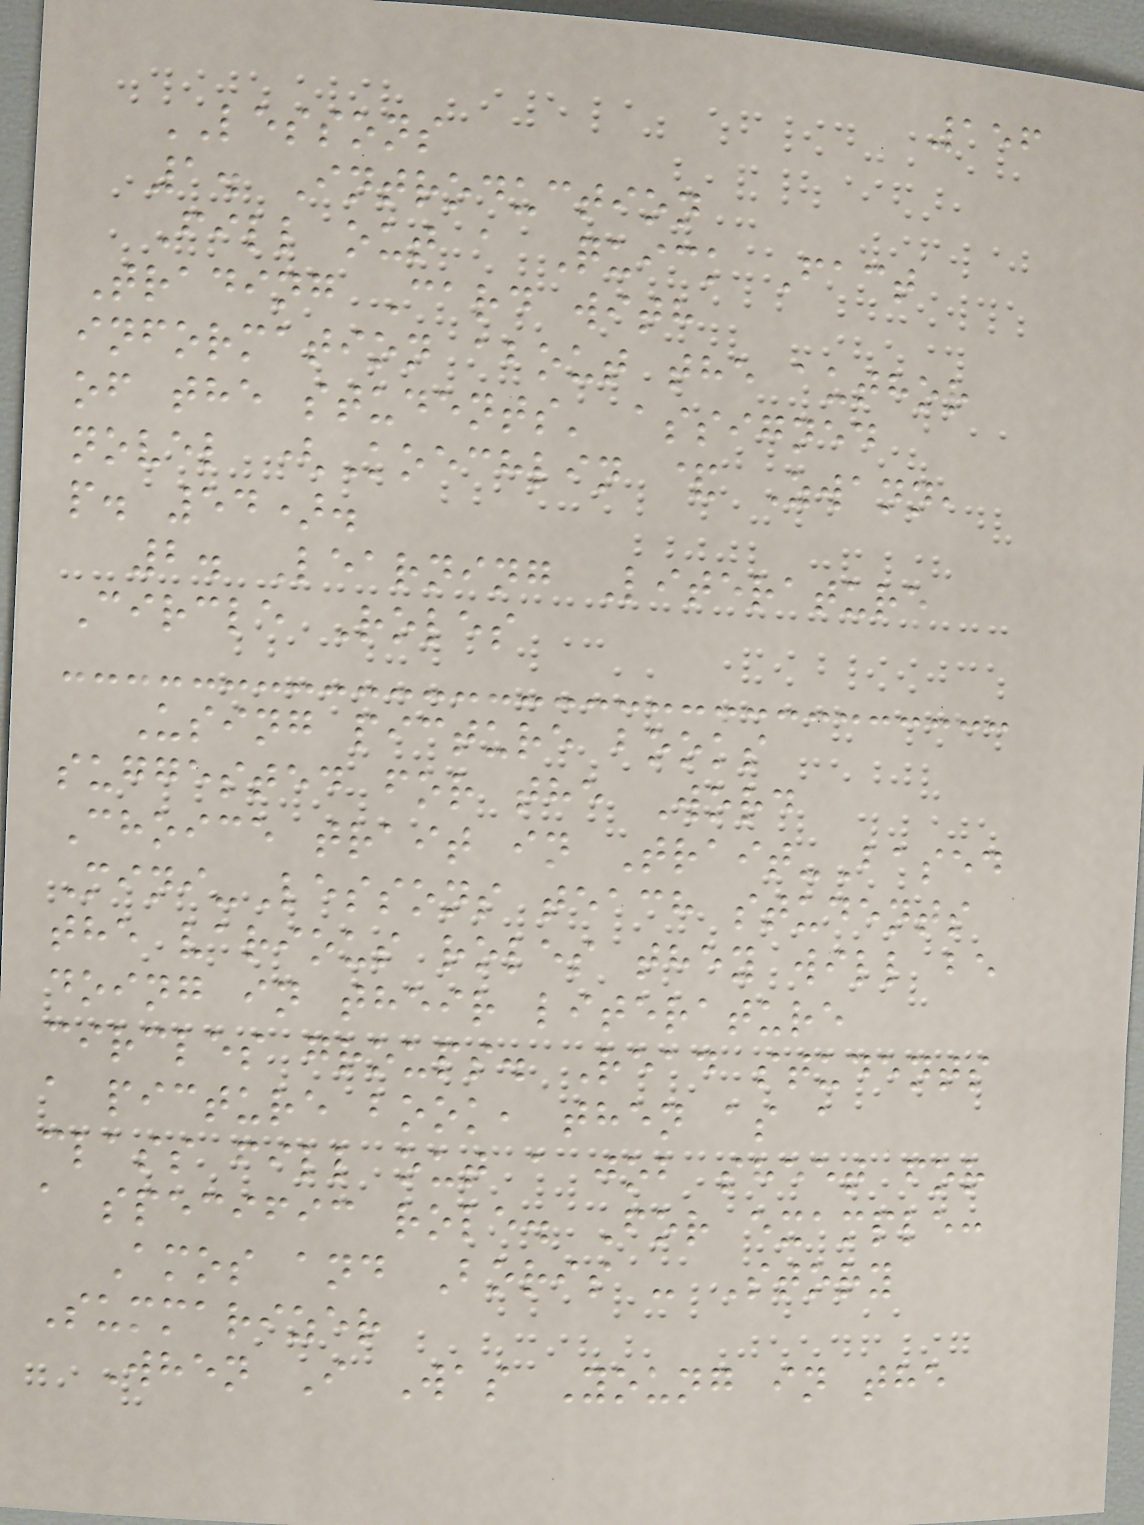156
LESSONS
1. Introduction
Fill out a Quick Fact
Trading Card with
information about the author
of the students' assigned
novel (Koechlin & Zwann,
p. 54).
2. Learning Literature
Circle Roles
Using picture books
suggested for the Word
Choice trait in Trait-Based
Mini-Lessons teach students
the various roles they will be
doing in their literature
circles groups. Read students
a picture book, then as a
class fill out a job sheet for
a specific role. For example:
Amos and Boris - Story
Summarizer
When I Was Young in the
